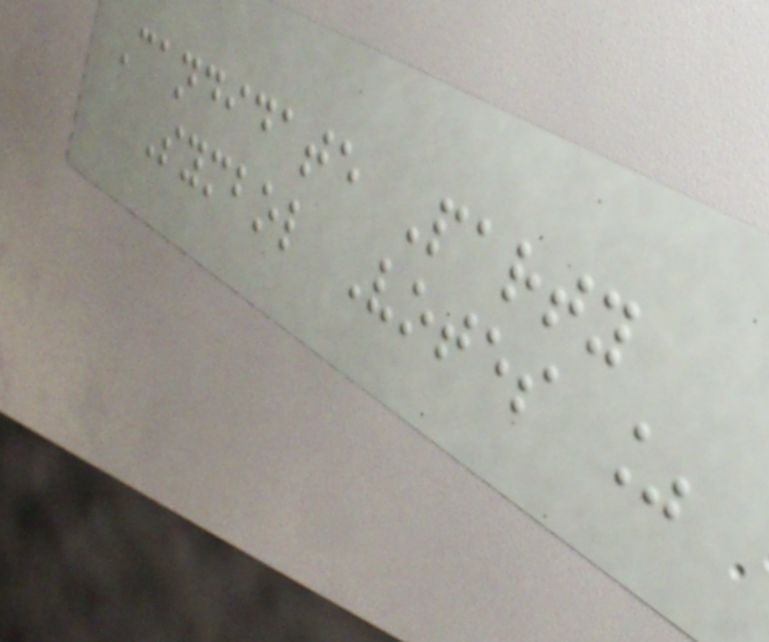Candidate Party
Symbol Votes %
